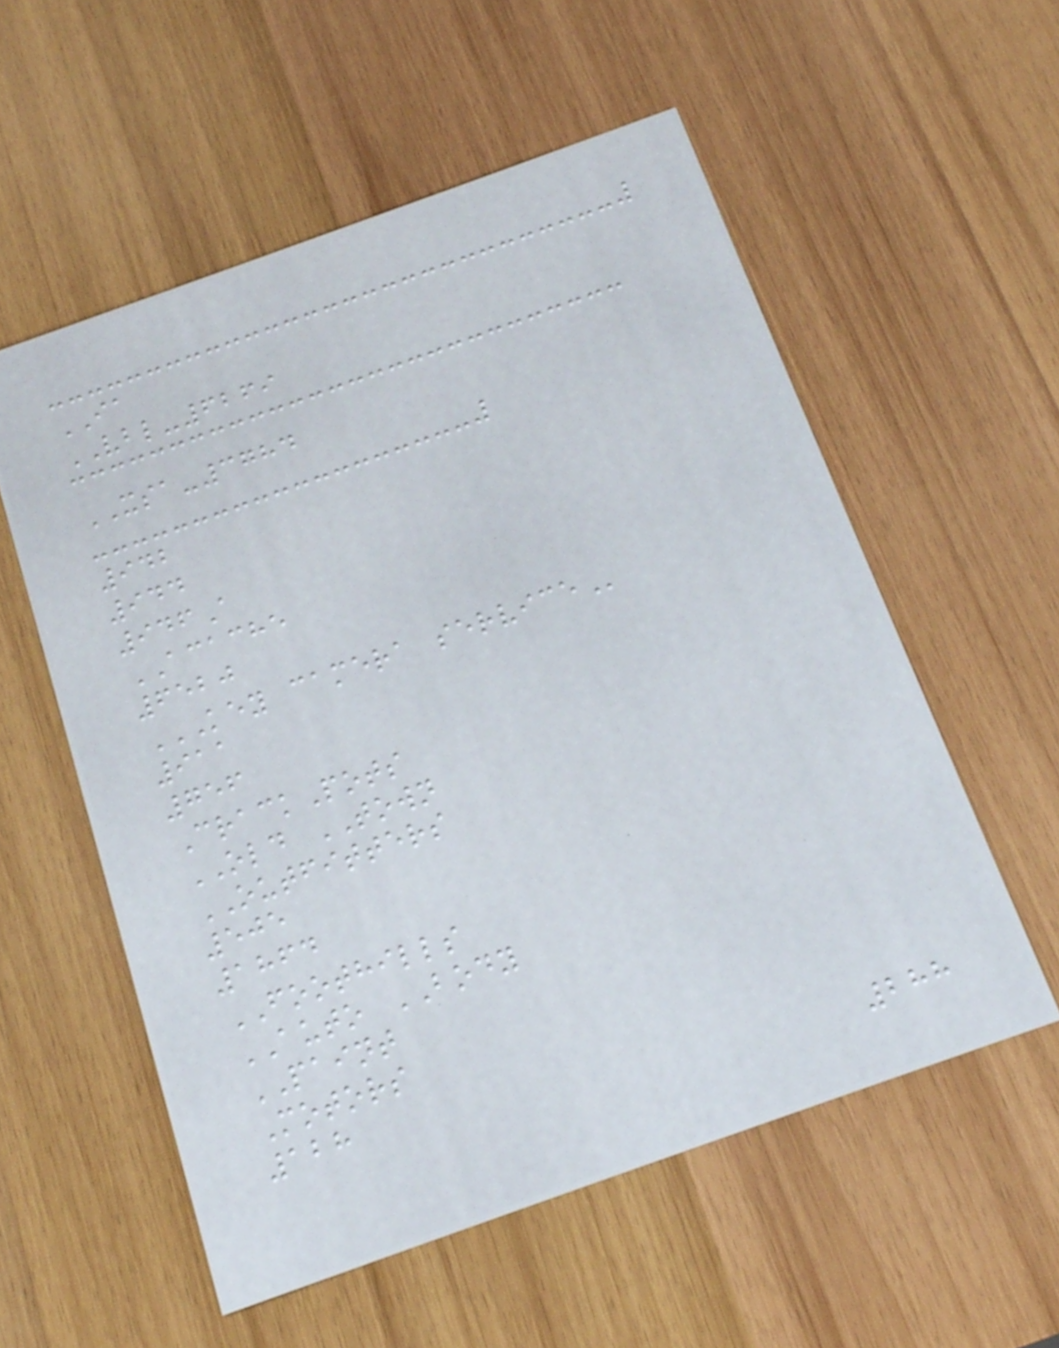IA
VBL-6269
XSA-3784
942
944
946A
ACACHE
6520
KEY CAMERA SERVICE
911
756
CrackPots
OLD TOWN
OUTFITTERS
505
1864
FOOTHILLS
AUTO BODY
PAINT
Motors
128
288
